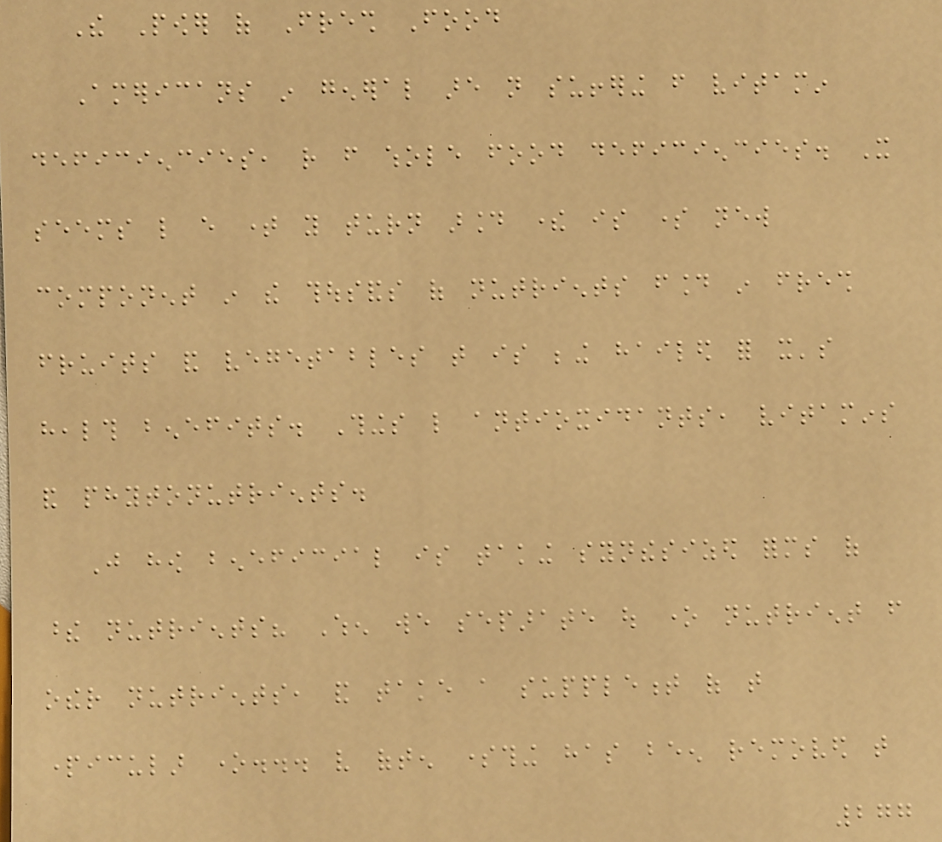The Power of Fresh Food
Americans in general are not suffering from vitamin
deficiencies, rather from whole food deficiencies. It
seems like every time you turn around there is some new
component in the thousands of nutrients found in fresh
fruits and vegetables that is being hailed for it's
health benefits. Things like antioxidants, vitamins
and phytonutrients.
Just how beneficial is taking synthesized forms of
these nutrients? When we separate out one nutrient from
other nutrients, and take a supplement of that
particular one... very often something has been removed that
277
